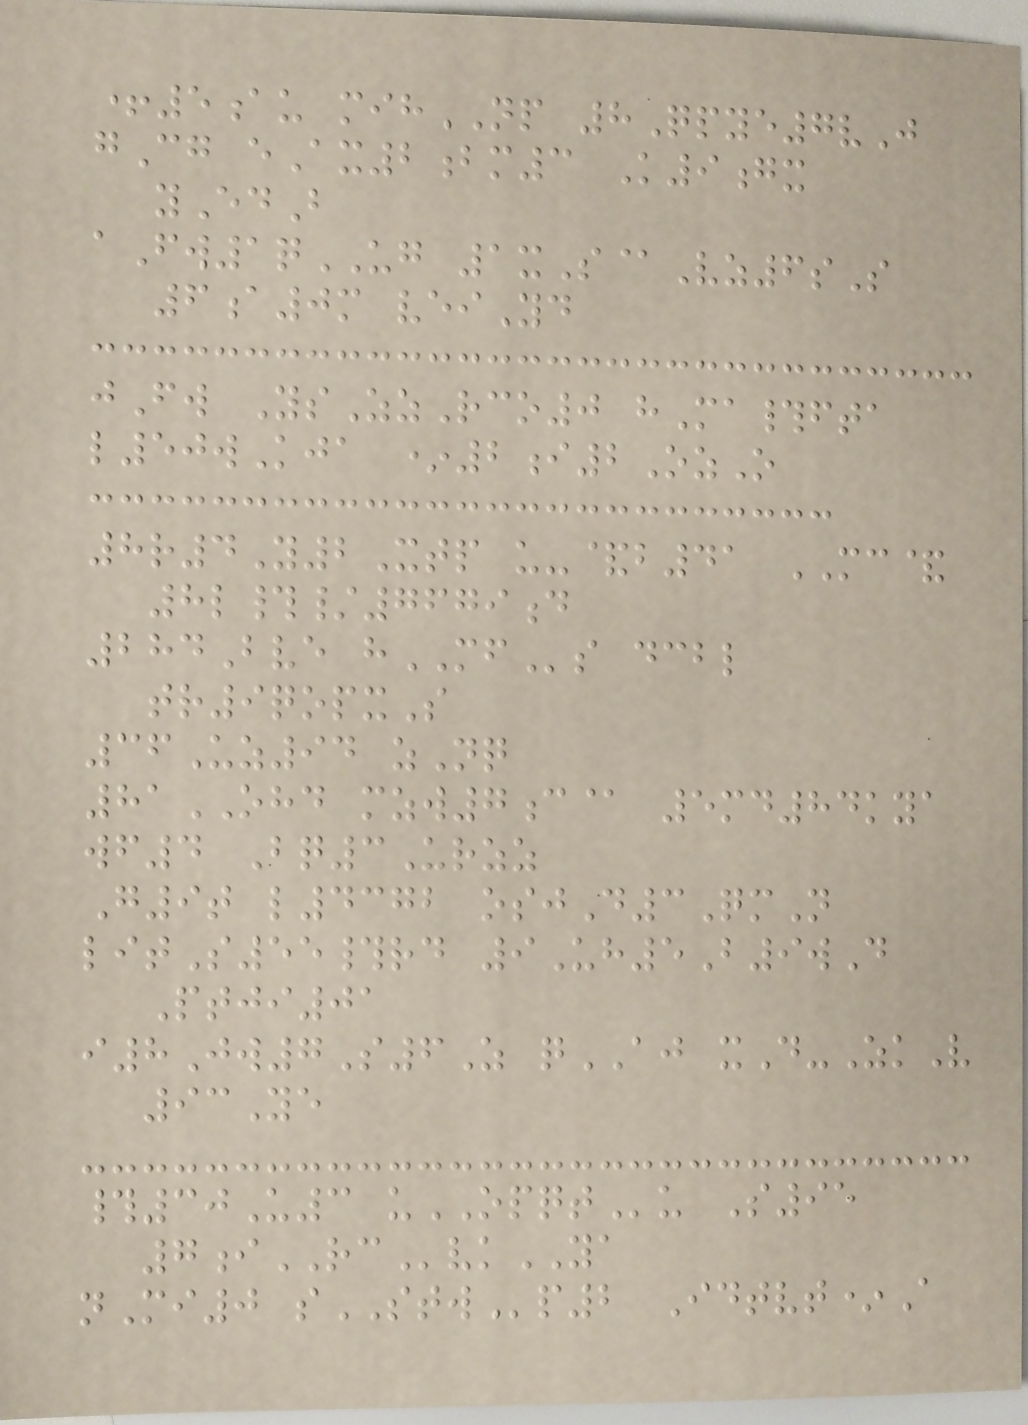+5au mihNP 8Qpye7vJ
gCg eAx2bm3 K9gx
yEdB
aFw1qUG 1xS@Vz6sS
6a0m veiYd
jFw YsZzRco0 hMa#fta
l50wKja *2i2OzO
8r4Y2Xtp u-&b41 MC&
8l#/7679d
284Bve hMFs dcbl
tr9qopxS
36Uz94 zNq
81OHD mzw7c@ 5md84kya
wf4 Bq3Urzz
G9t l4372 osjD3QmN
litS55#rd 9Uh5B9wD
Ptji01
i8Jw7S6Z qAJ xD-ZkV
93Ye
#30U3 uOPQTu S95
7iRCvkYA
nMi0 sSTWp2 Idtvt*A
